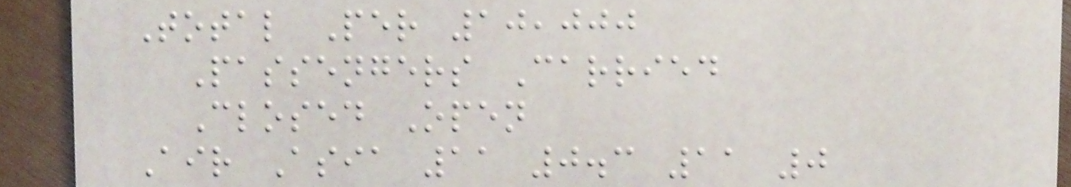Total Per 10,000
Passengers Carried
Closed Open
Air Asia 11 0.3 11 0
